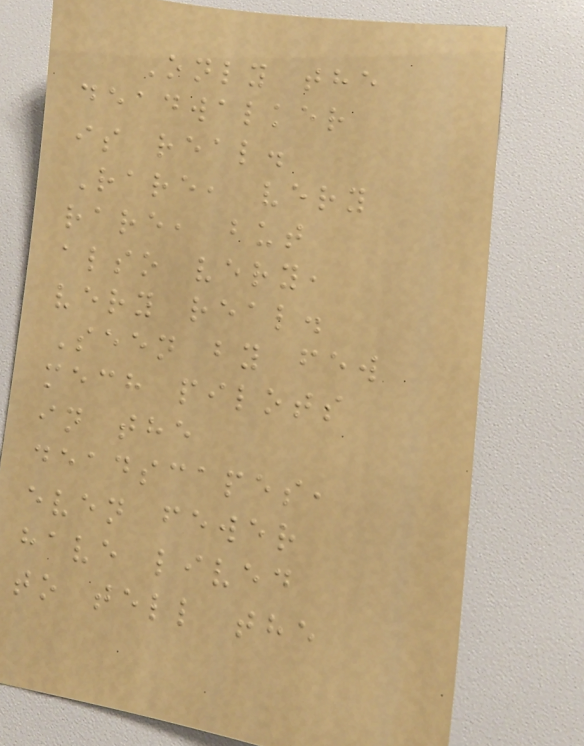Only the
deadwalker
is real.
Rare, very
rare, but
also very,
very real.
Seen by few
mech pilots
in the
deadscapes,
even fewer
have lived
to tell the
